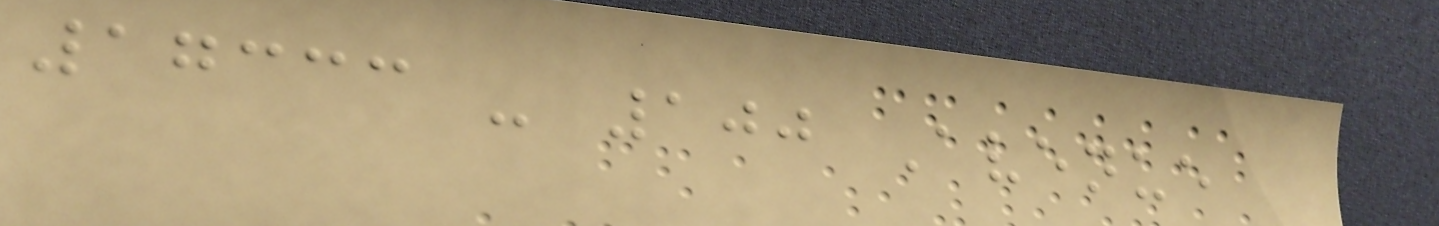17333 - 100 Avenue
